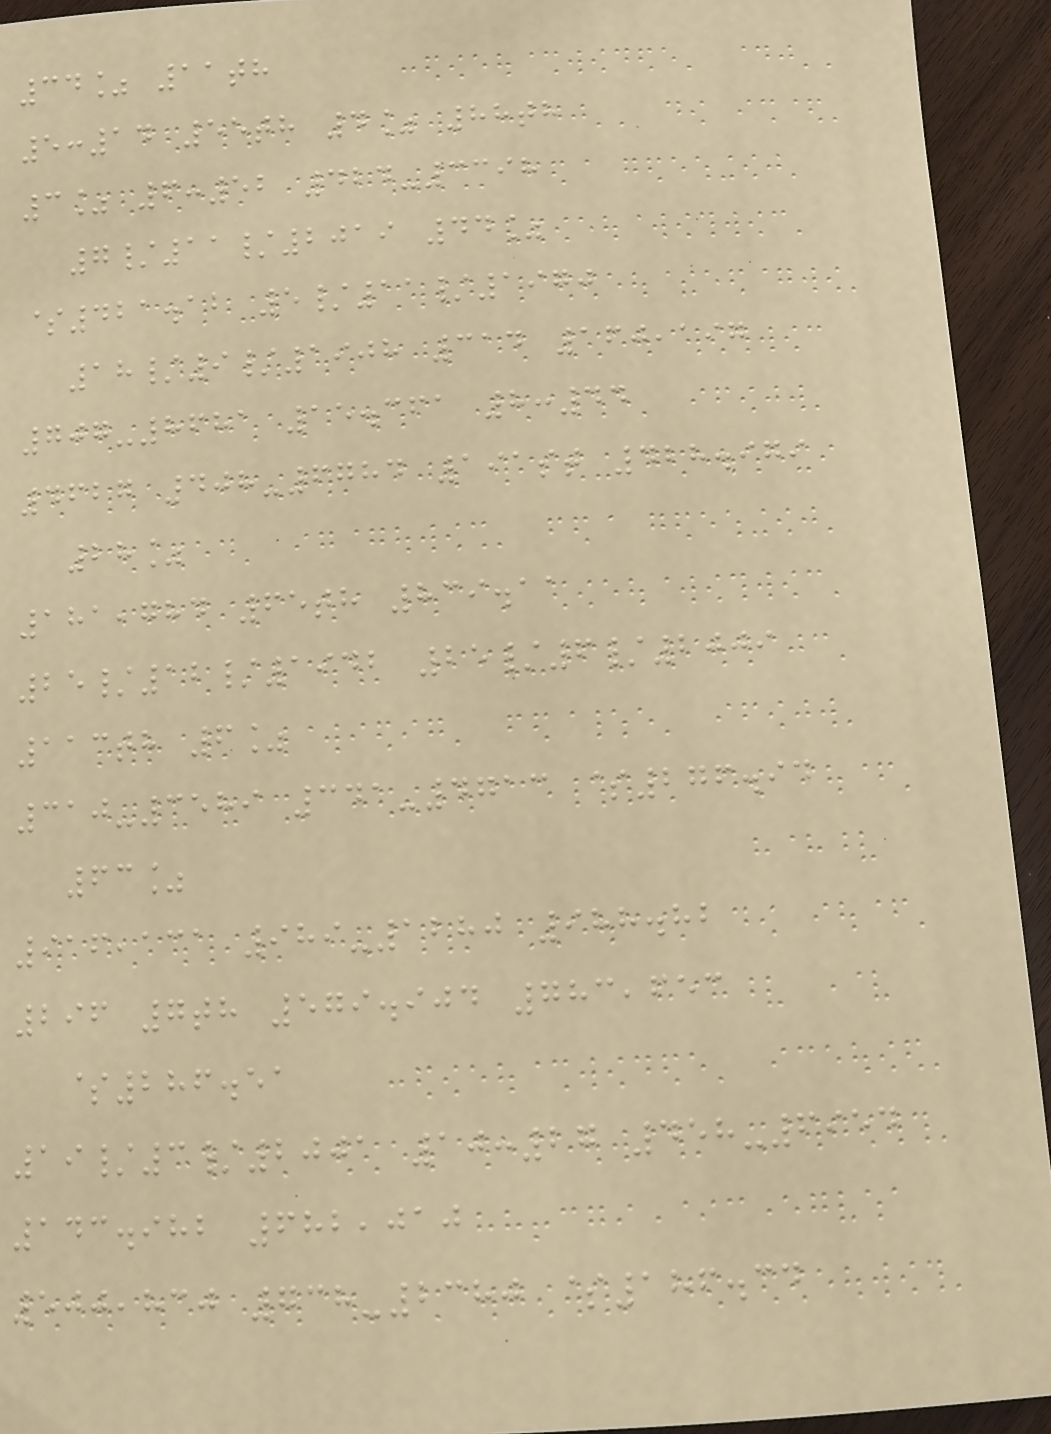34% 11th
5:14 55th 4% 88th
3% 6:52 424-3398
7/11/2019 44%
$421.12 5/11/1970
18/9/1908 314 160,197
707-8681 15.361 8:44
4627 408-6784 191st 428.979
28%
181,784 65th 839.11
25/12/1942 25/6/2009
113th 6%
310-3589 341-4713 $276.94
63%
916,131 989-1280 988.82
296 7th 579.904 783,653
$286.51
19/3/2001 10:27 458-6954
143.982 682,010
500,830 738-2380 $186.34
